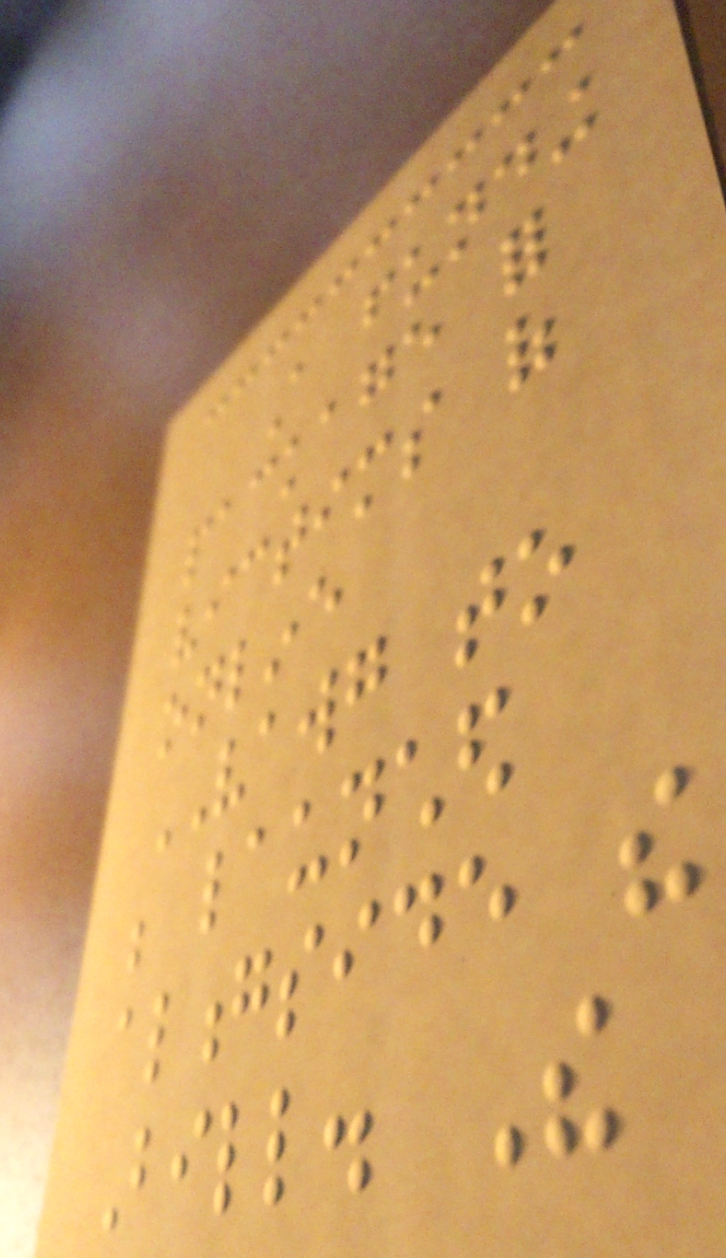A funding
package for
victims of
online
VAWG to
be launched
alongside the
Bill. The
